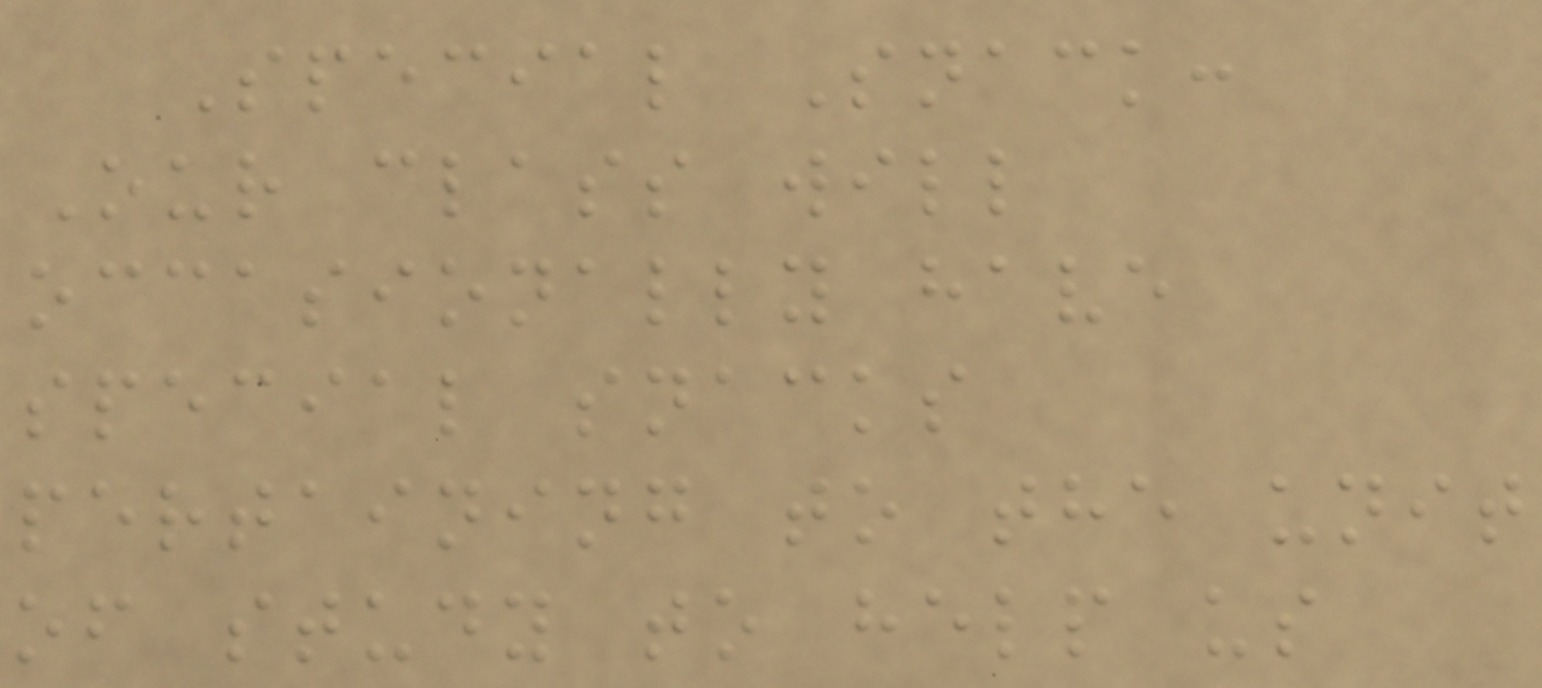Special Snack:
Our class will
occasionally have
special snacks
pertaining to the unit
of study to help us
